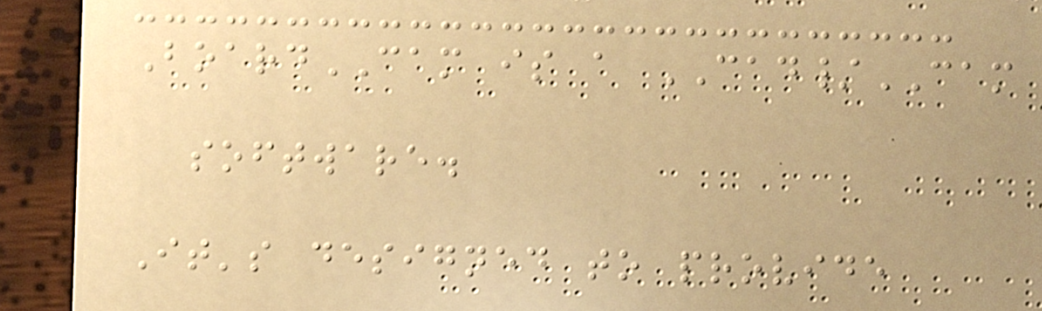BoardCAM is a CAD/CAM
software.
It's designed to provide
